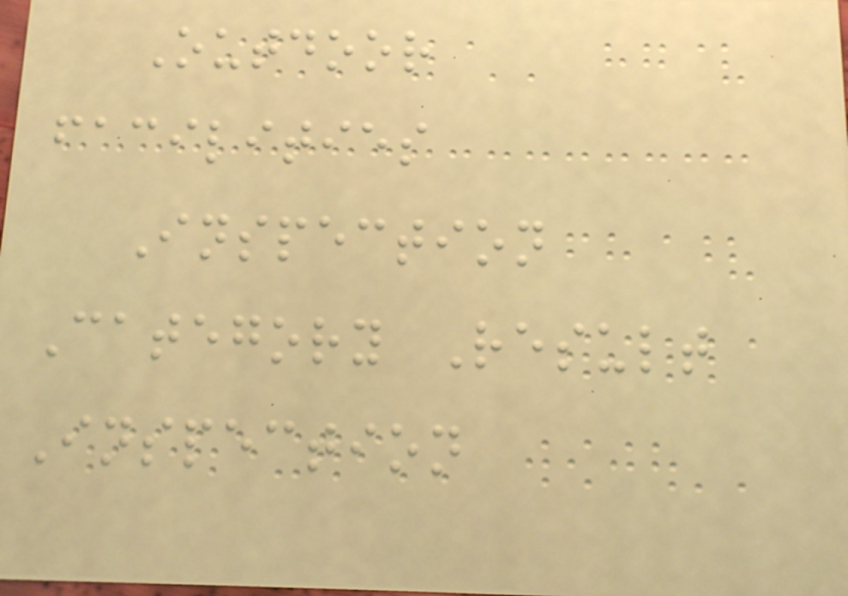Outdoor
facilities
Inspection
Category Result
Inspection
